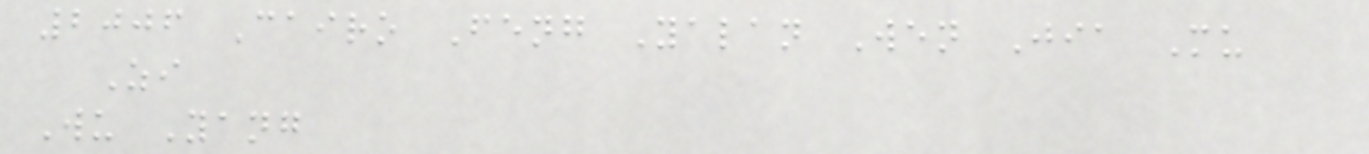2006 Cairo Feng Yalan Wen Jia Mu
Zi
Wu Yang
